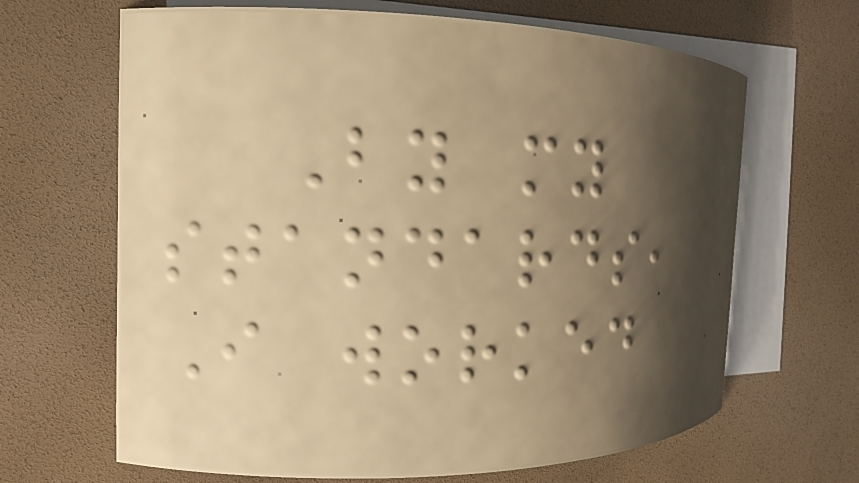By my
standards,
I worked
